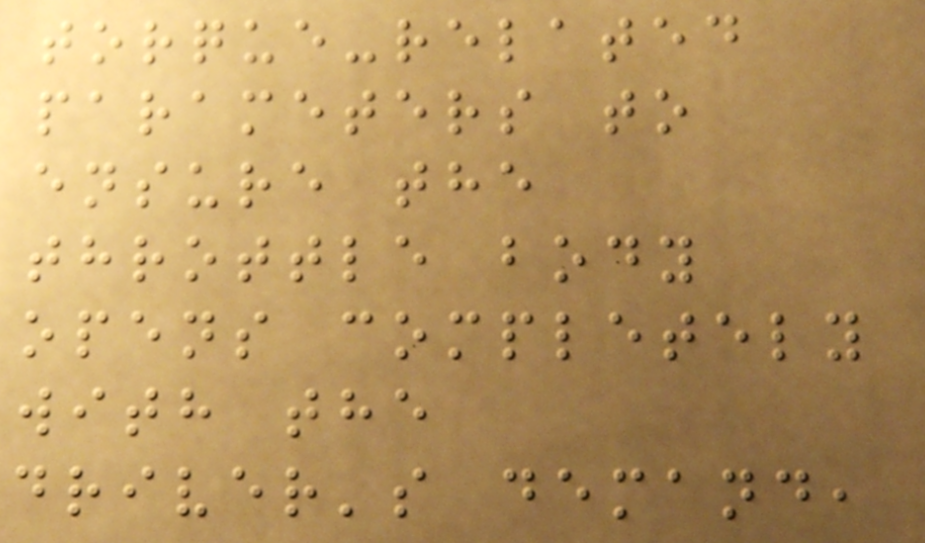torque-related
parameters to
ensure the
throttle body
opens completely
with the
driver's demand,
